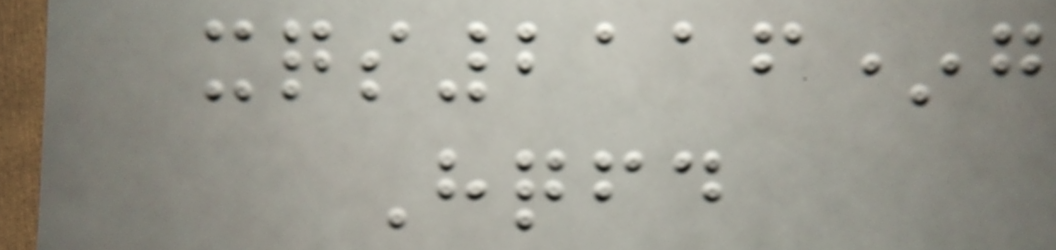xqs2116*g
Hqfd
